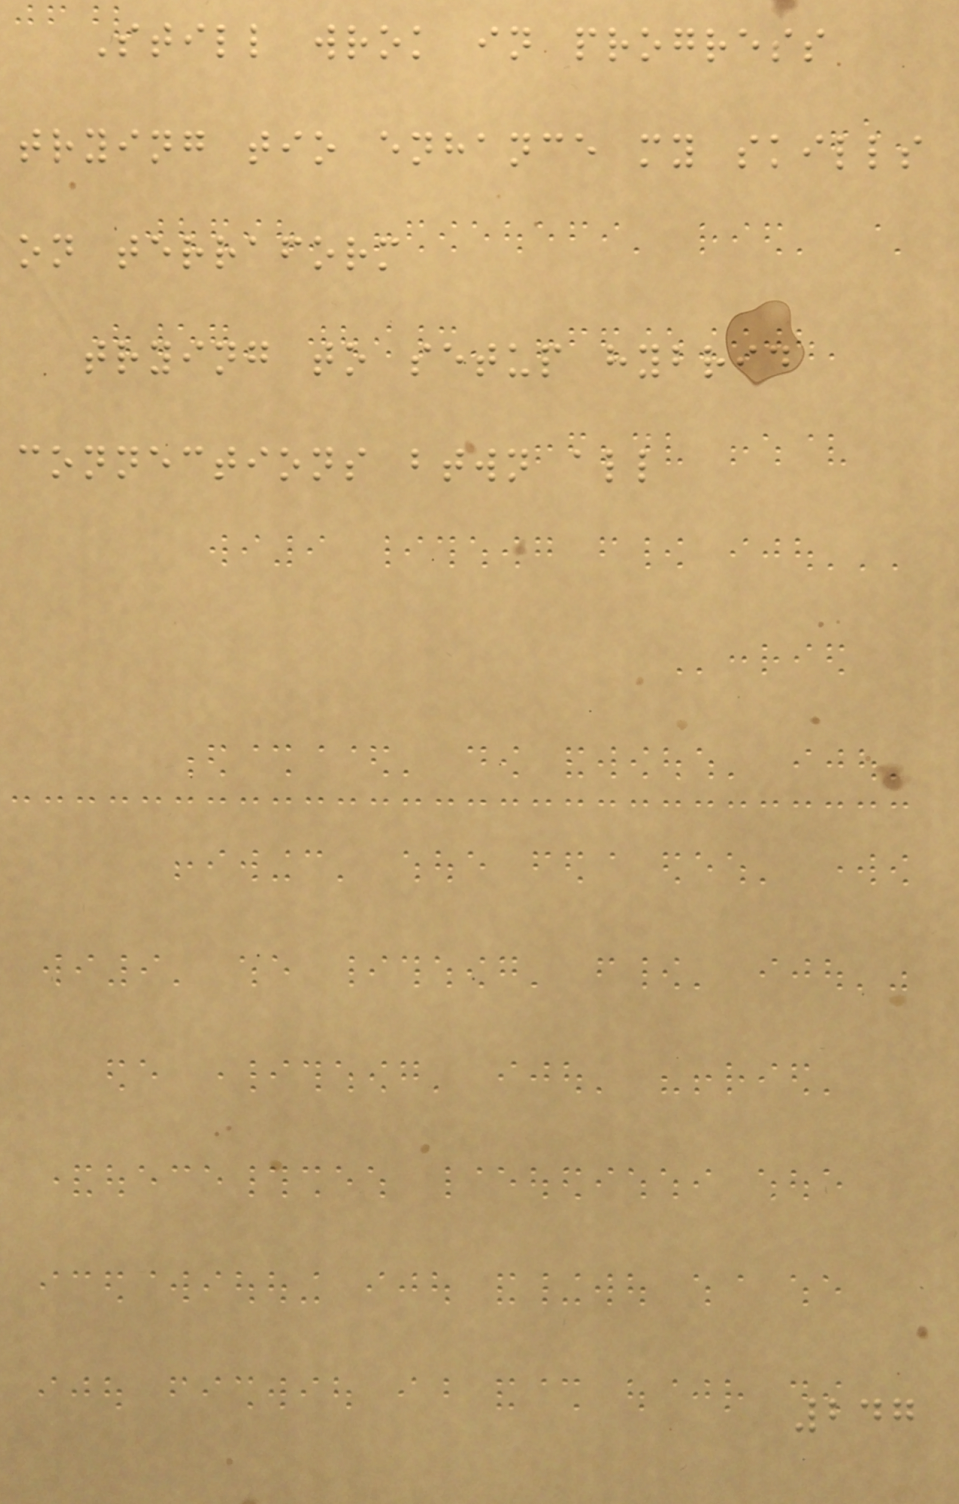Still wrok in progress
trying tio enhance my skills
on terraform
trying to setup hybrid
connections btwn all
247
